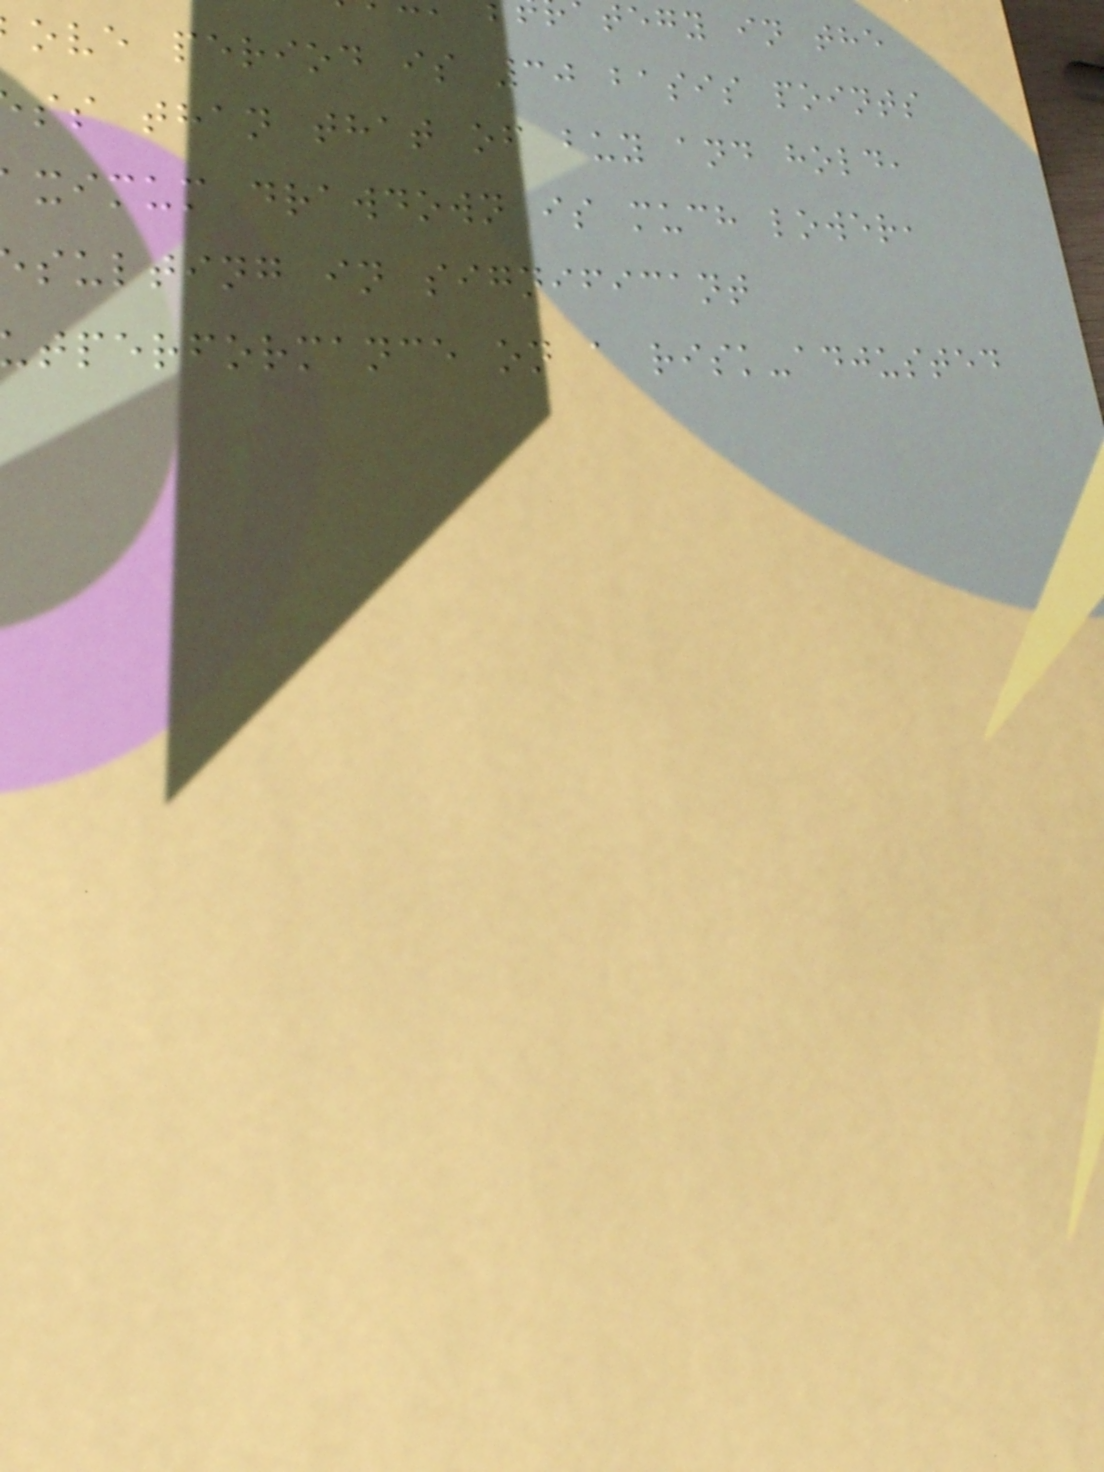tegy in the
ove period is 30 basis points
ss than that of buy and hold,
ximum drawdown is much lower,
sulting in significant
tperformance on a risk-adjusted
